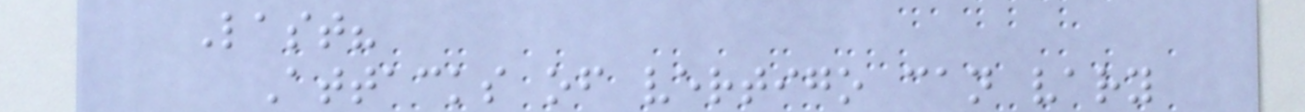Last?
Attacks of vertigo can vary
